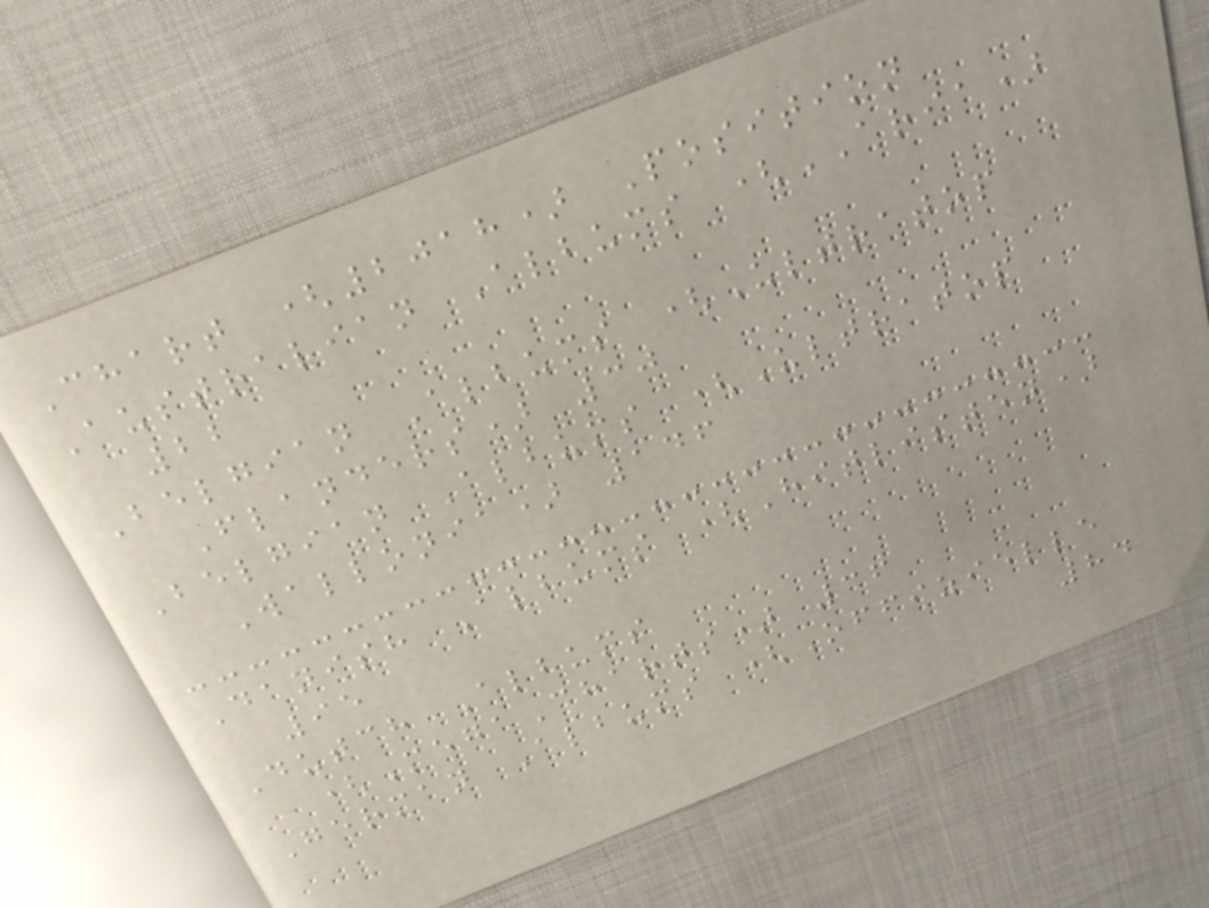Chart (2018) Position
Australian Albums (ARIA)
22
Belgian Albums (Ultratop
Flanders) 30
Belgian Albums (Ultratop
Wallonia) 146
Danish Albums (Hitlisten)
95
Dutch Albums
(MegaCharts) 36
German Albums (Offizielle
84
